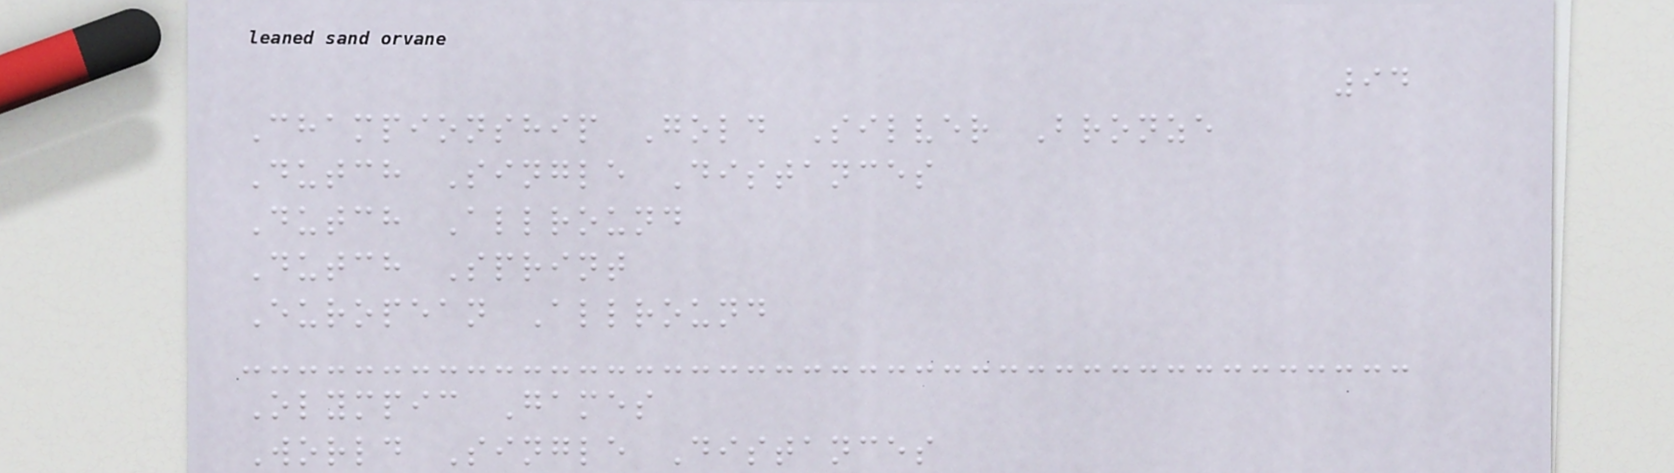94
Championship Gold Silver Bronze
Dutch Single Distances
Dutch Allround
Dutch Sprint
European Allround
Olympic Games
World Single Distances
